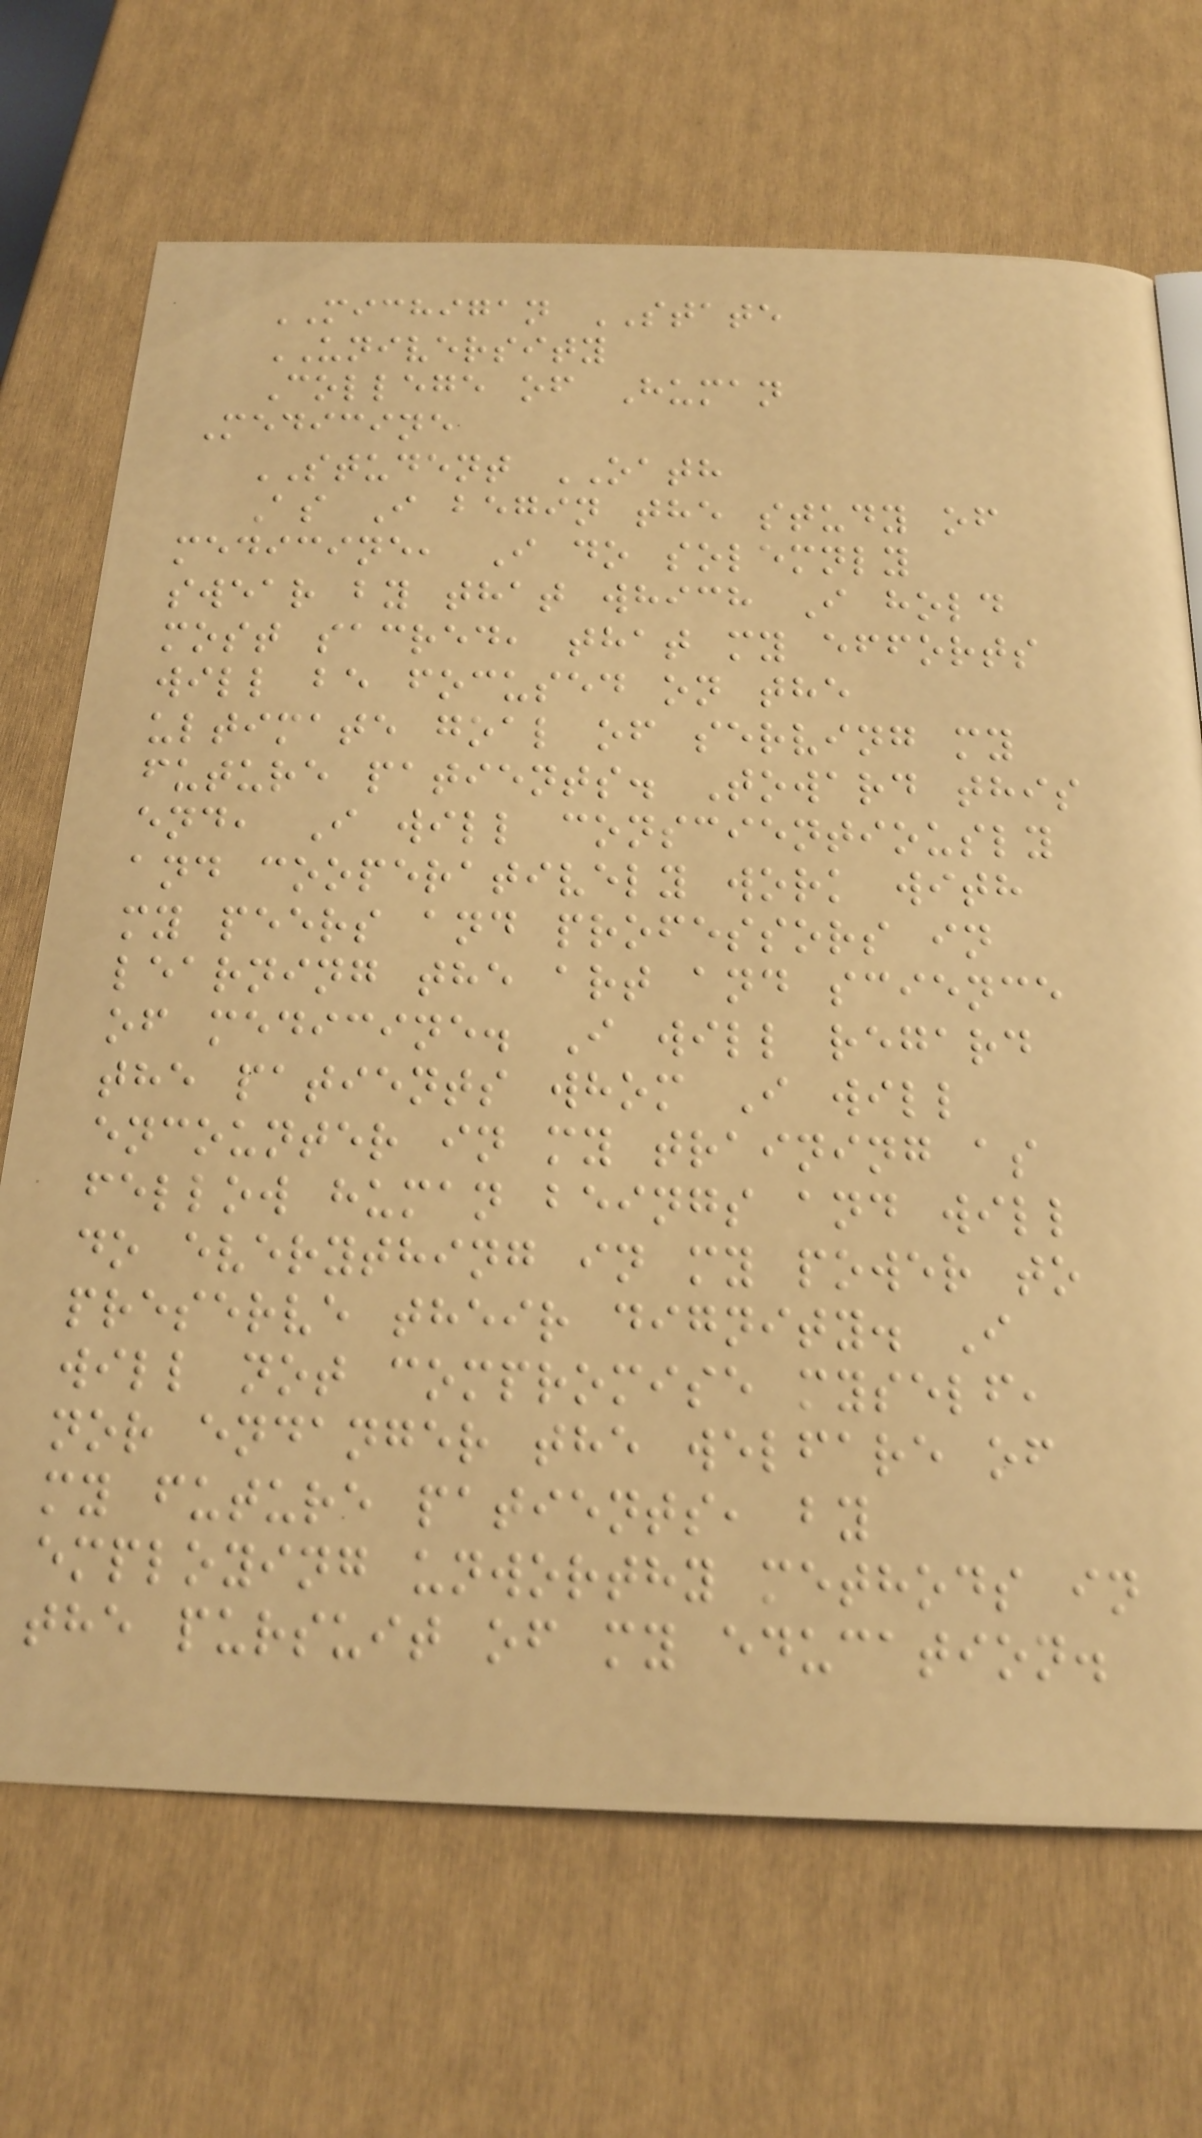MICHIGAN STATE
UNIVERSITY
College of Human
Medicine
STUDENT OATH
As I begin the study of
medicine, I do solemnly
swear by that which I hold
most sacred, that my efforts
will be focused on the
ultimate goal of serving my
future patients. Toward this
end, I will conscientiously
and cooperatively work with
my peers and professors in
learning the art and science
of medicine. I will regard
the patients whom I will
encounter in my training as
fellow human beings and will
do everything in my power to
preserve their dignity. I
will not compromise myself,
nor endanger the welfare of
my future patients, by
employing unworthy methods in
the pursuit of my education.
